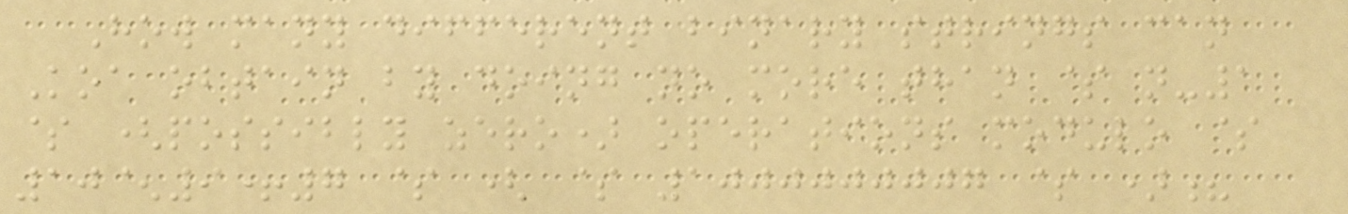How many different binary strings can
Koa obtain by doing no more than $ n-1
$ (possibly zero) operations modulo $
10^9+7 $ ( $ 1000000007 $ )?
